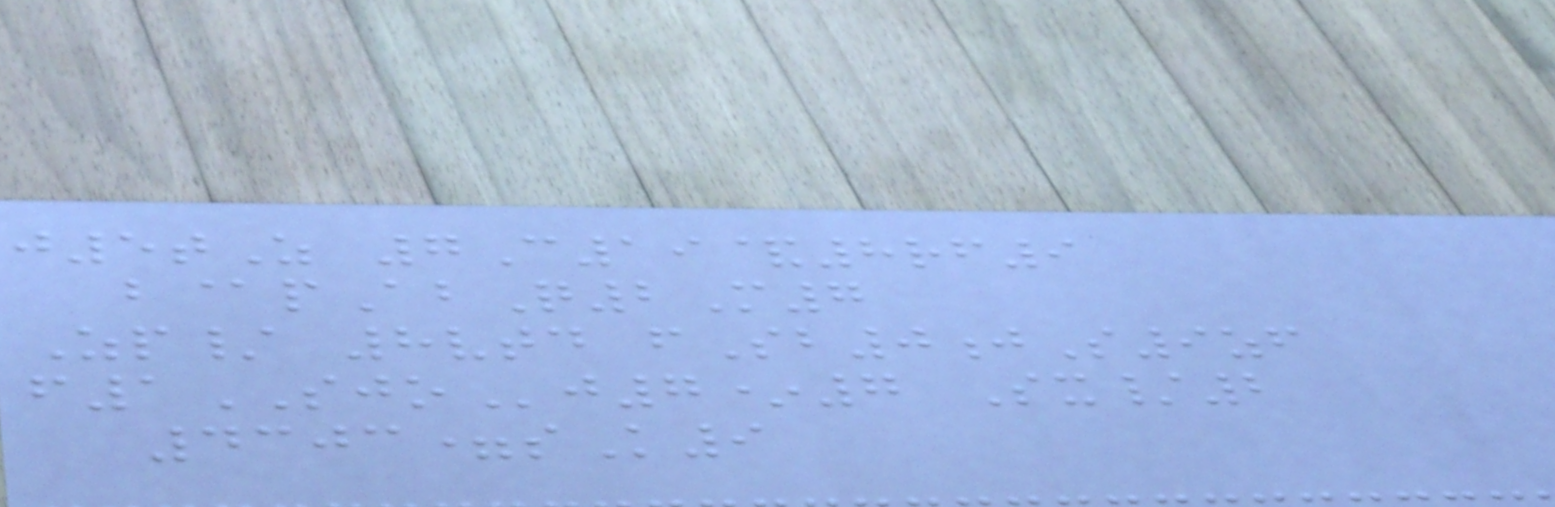j5tZ 7C19&8rf9
b@pAbQ2M7
Zp/ 8vtd fSb0jS9zf
f1SJOj7*7 Sx/2
4303=sK9
